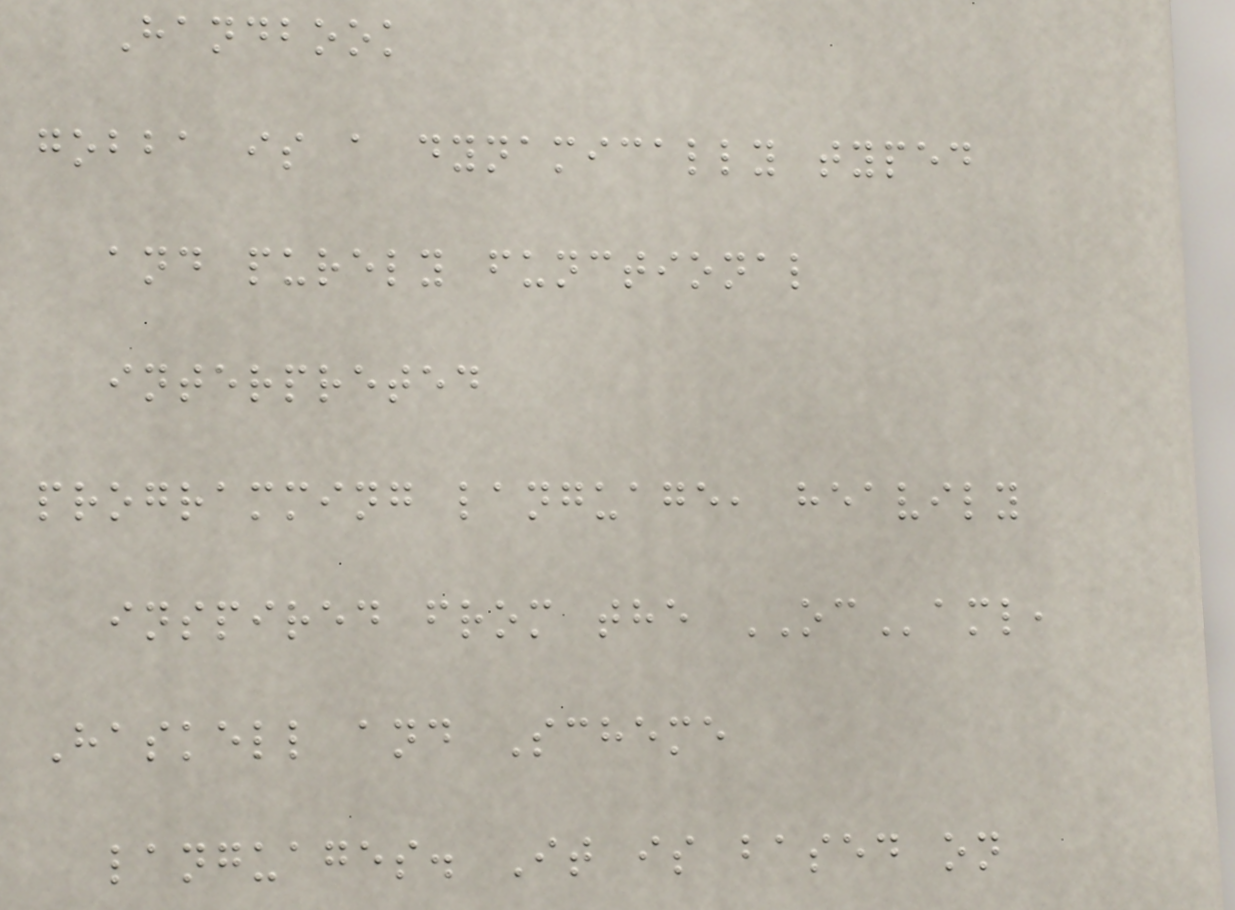Handbook
gobba is a dynamically typed
and purely functional
interpreted
programming language, heavily
inspired from the OCaml,
Haskell and Scheme
languages. It is based on
